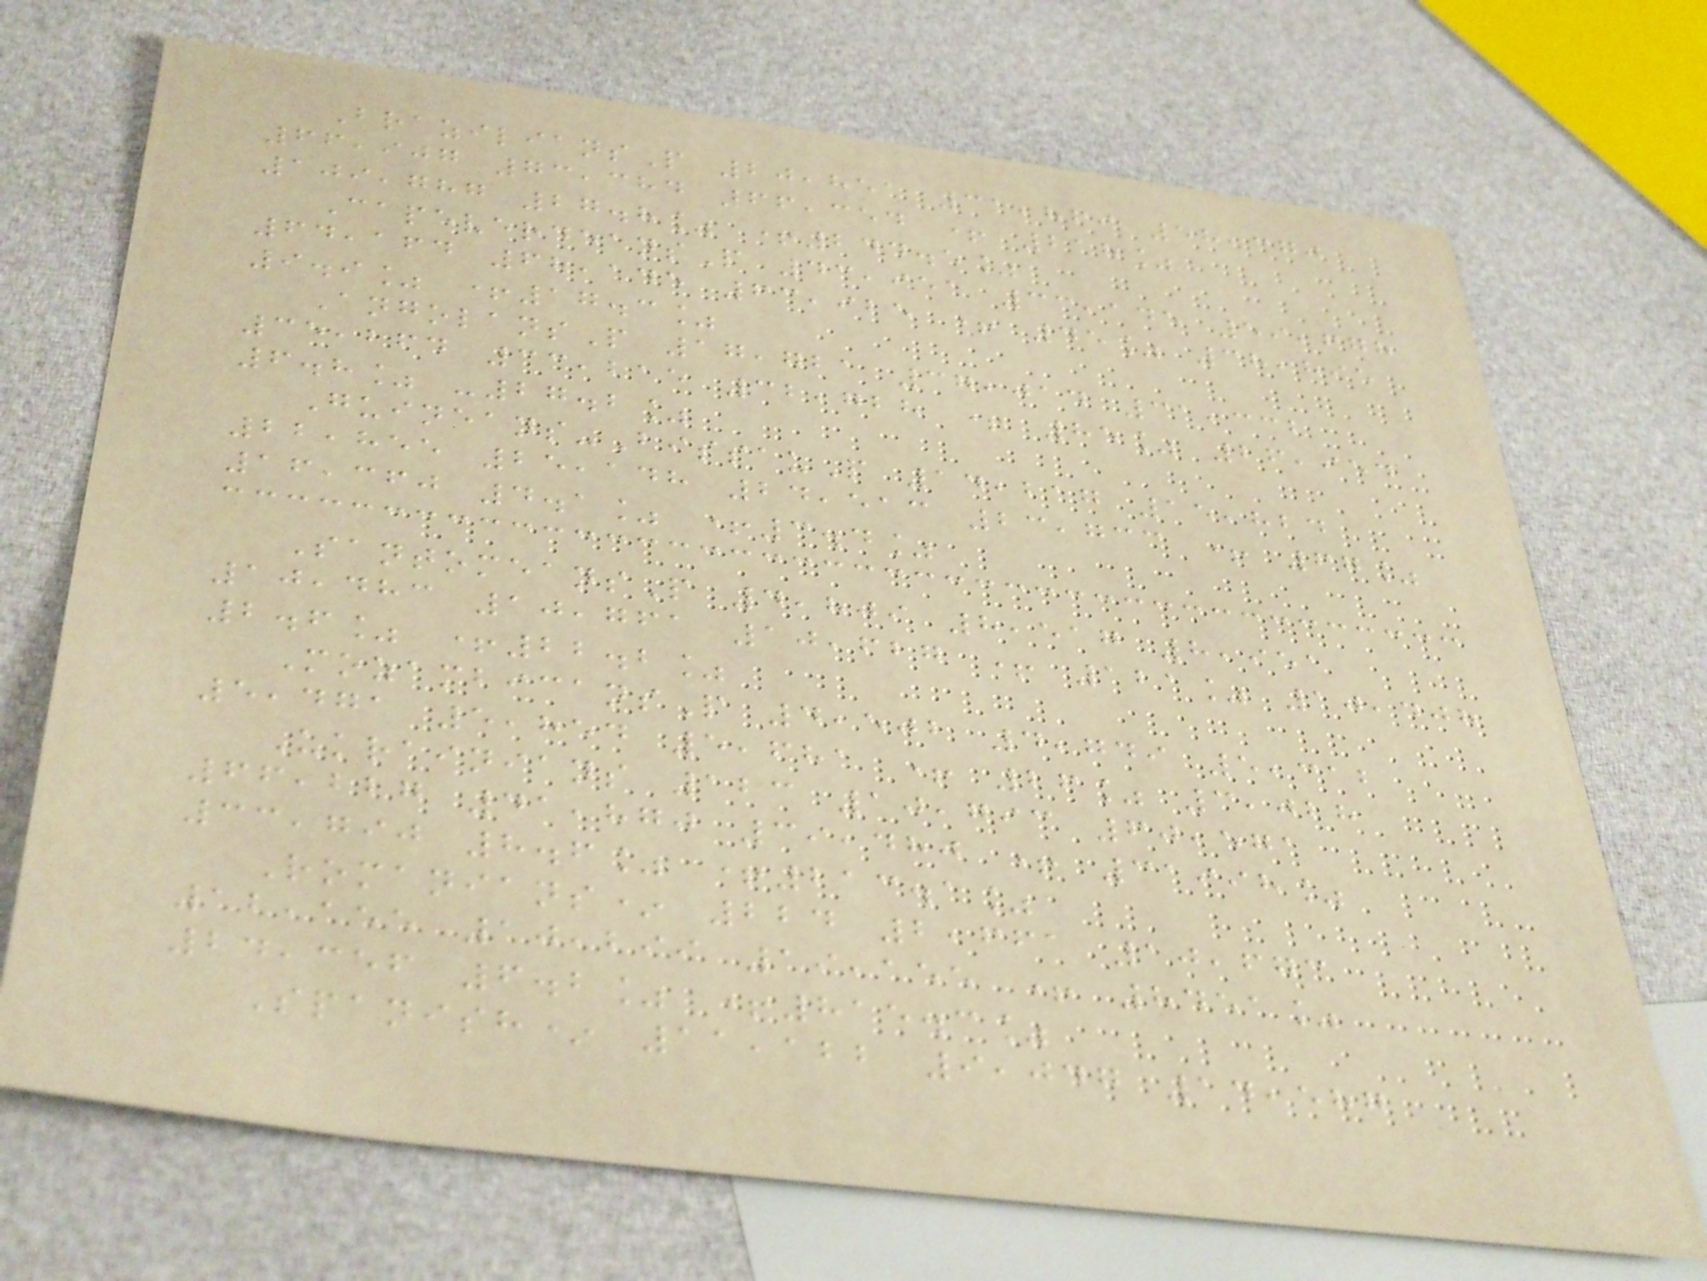BraziliansP 20,851 31,869 58,370
66,907 73,384 66,354 + 218%
109,787 27.8% +244.5%
CapeverdeansP 43,951 33,145 59,678
64,164 68,145 63,925 + 45% 38,895
9.9% +17.3%
AngolansP 17,721 37,014 31,332
35,264 33,215 32,728 + 85% 26,954
6.8% -27.2%
Guineans-BissauP 14,217 15,824
22,855 25,148 24,513 23,733 + 67%
16,360 4.1% +3.4%
SantomeansP 4,809 8,517 8,951
10,483 10,761 10,627 + 121% 10,408
2.6% +22.2%
MozambicansP 4,502 4,749 5,312
5,471 5,854 5,681 + 26% 3,028
Ukrainians 123 10,793 60,571
66,227 41,870 39,480 + 31998%
33,790 8.6% +213.1%
Romanians* 224 2,661 10,673
12,155 10,299 19,155 + 8451%
24,356 6.2% +815.3%
Spanish* 11,122 9,047 14,587
